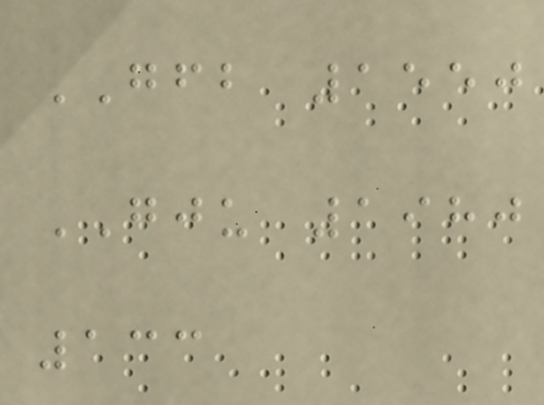GFB 1550
GJU 1980
133
